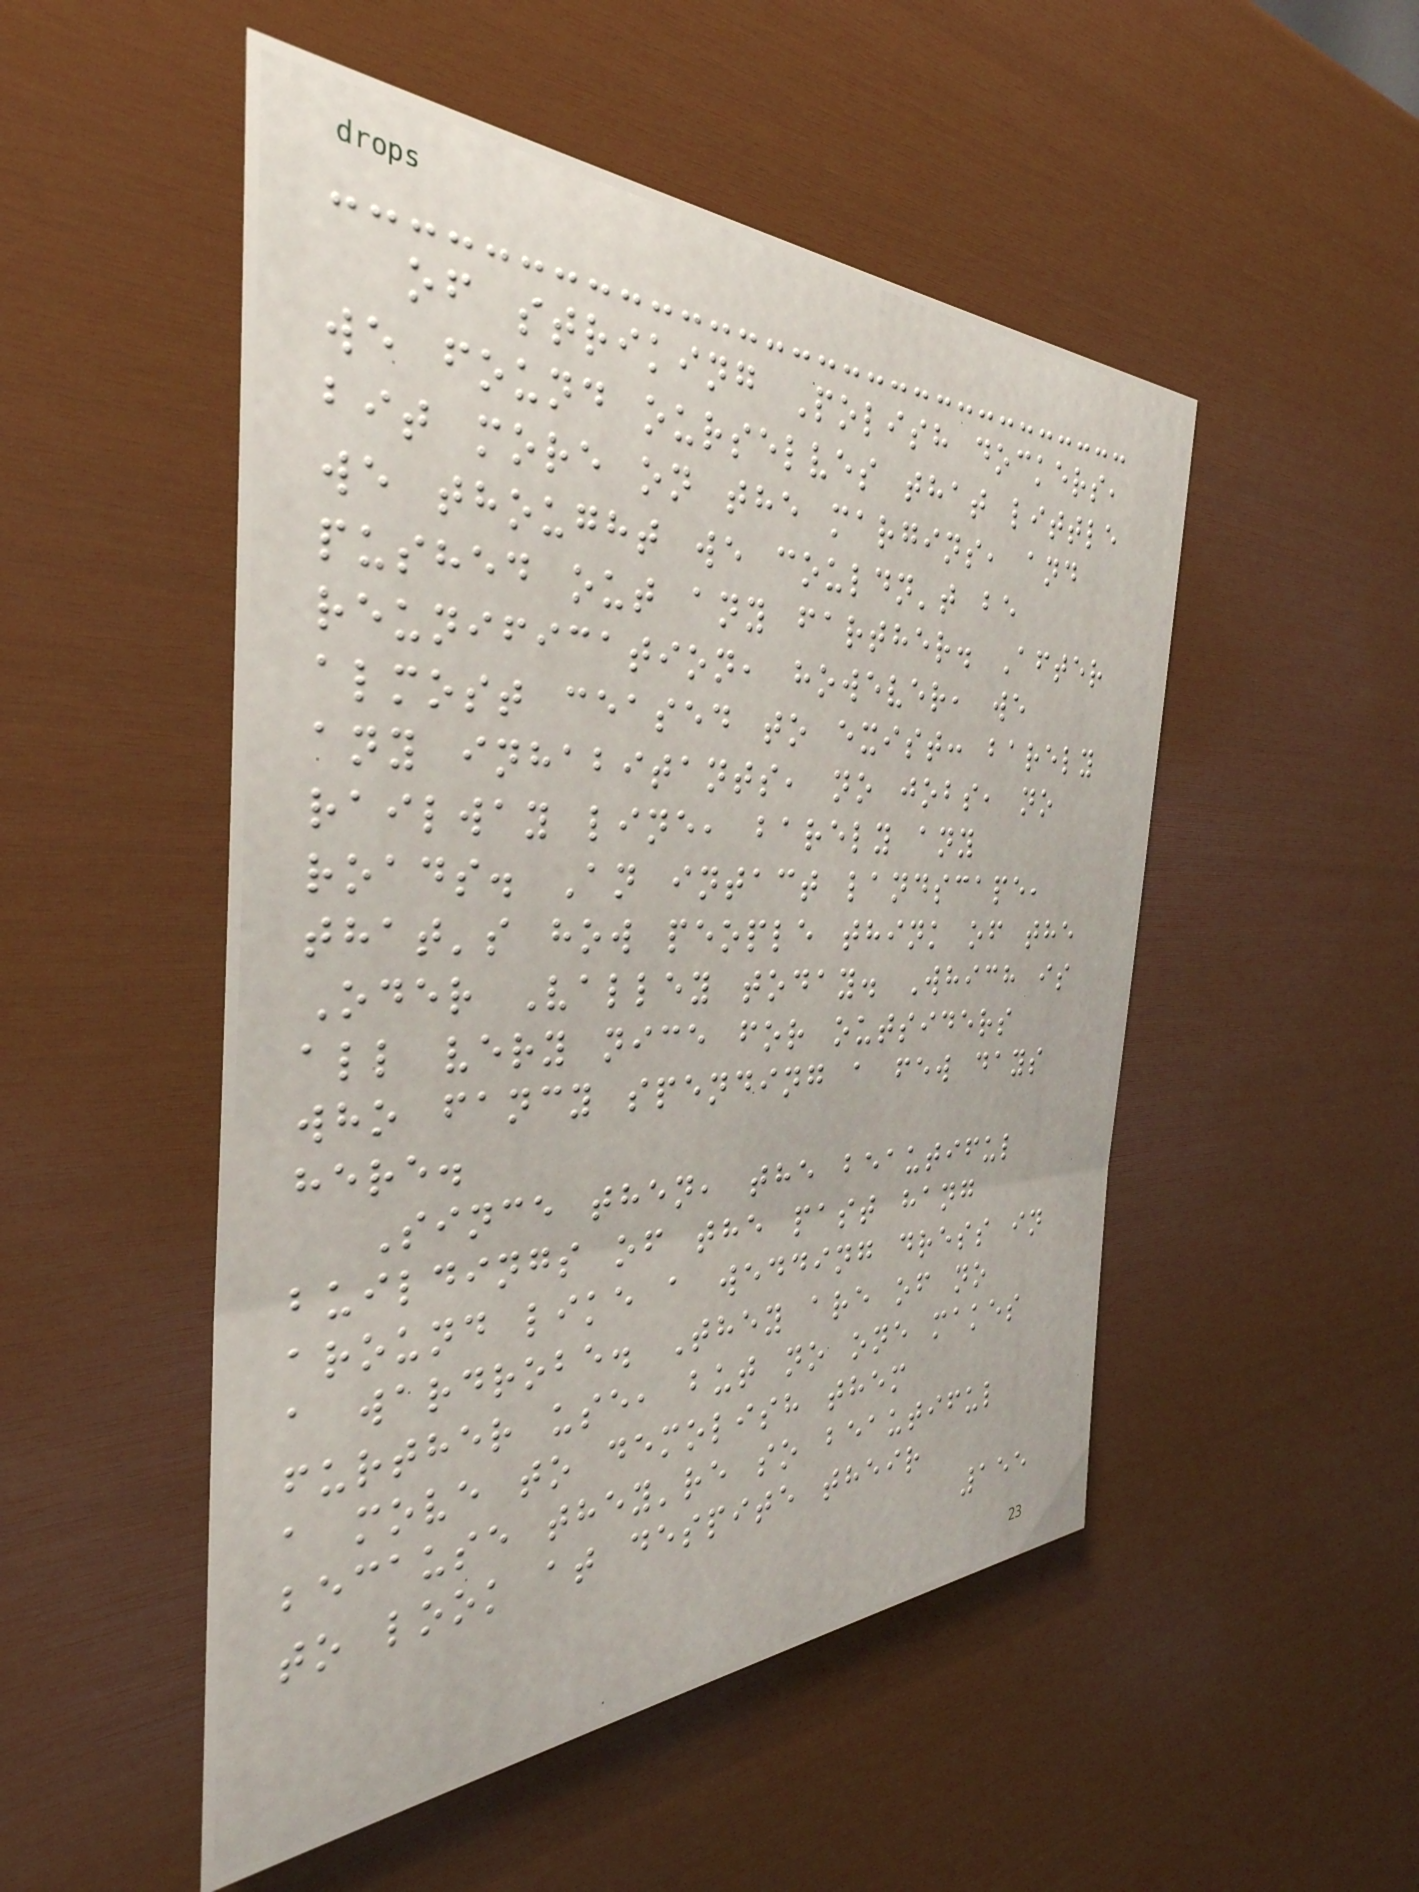of striking Polish dockers,
we found ourselves that little
bit more on the margins, and
we thought we couldn't be
pushed out any farther. After
reunification, however, we
almost ceased to exist: barely
any inhabitants, no jobs, no
railway line, barely any
roads. An intact landscape,
that's how people think of the
Oder Valley today. Which is
all very nice for outsiders
who fancy spending a few days
here.
Since then, the beautiful
buildings of the past hang
around like a wedding dress in
a wardrobe. They are of no
further use, but no one makes
a move to demolish them
because they're so beautiful
to look at despite their
155
